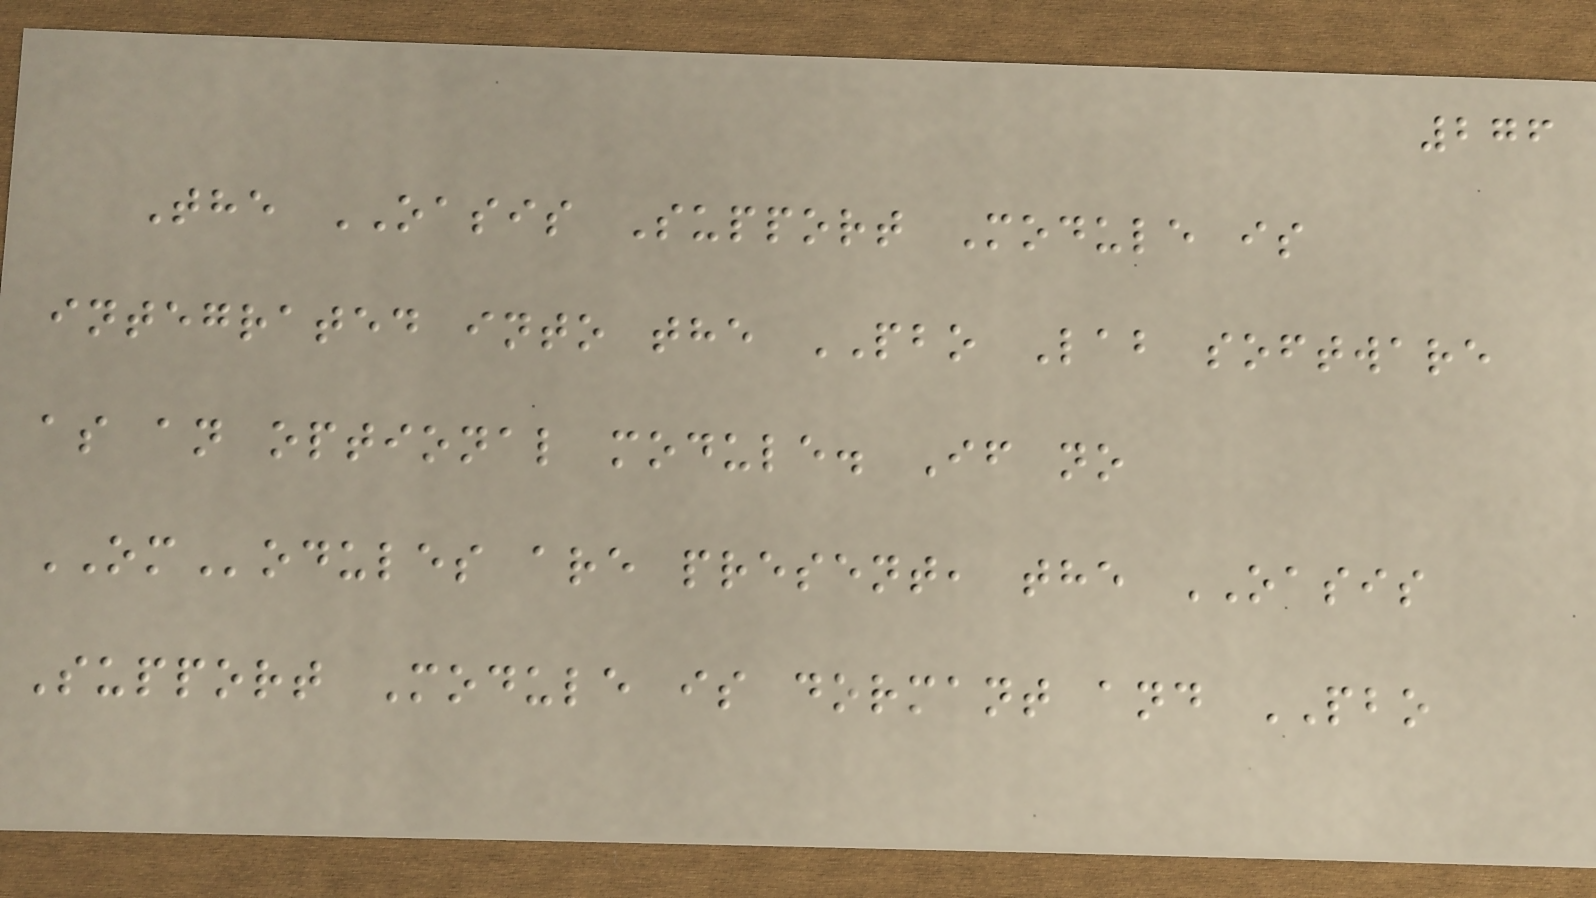276
The OASIS Support Module is
integrated into the PBO Lab software
as an optional module. If no
OModules are present, the OASIS
Support Module is dormant and PBO
